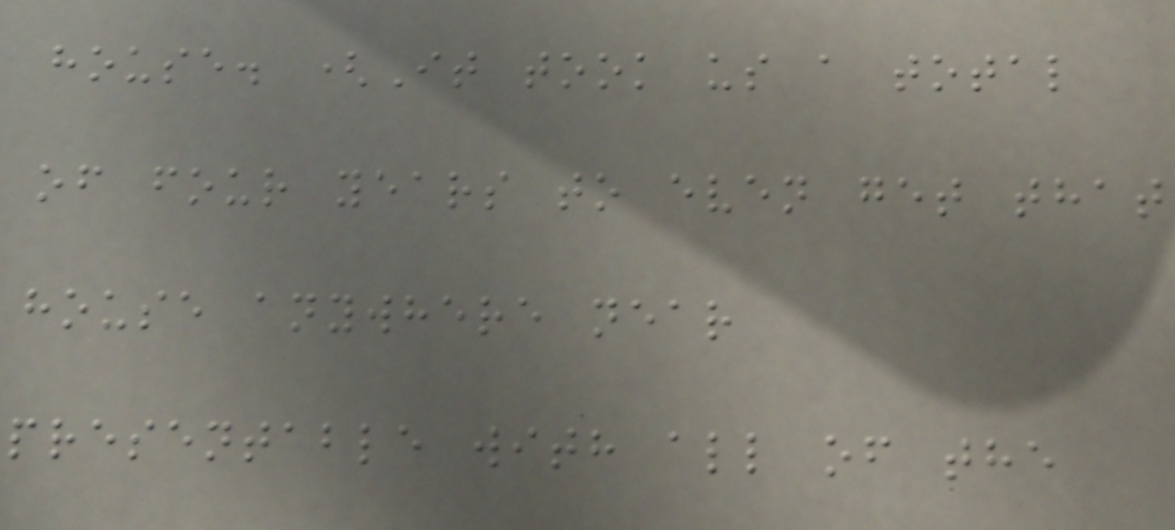house. (It took us a total
of four years to even get that
house anywhere near
presentable with all of the
